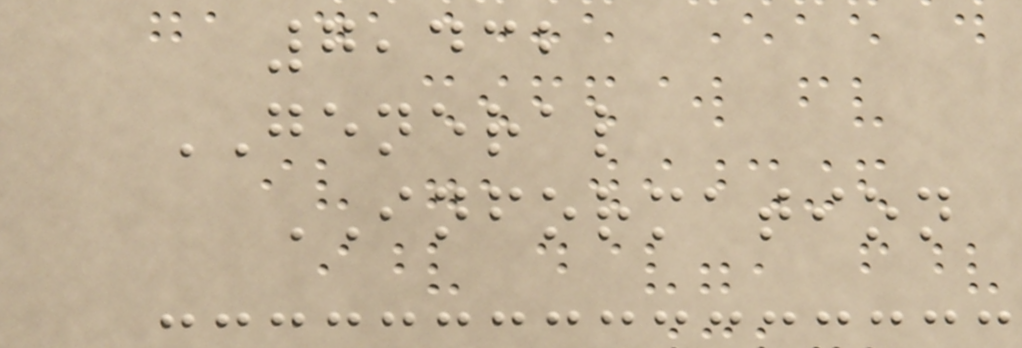7,432
GENERAL
INFORMATION
